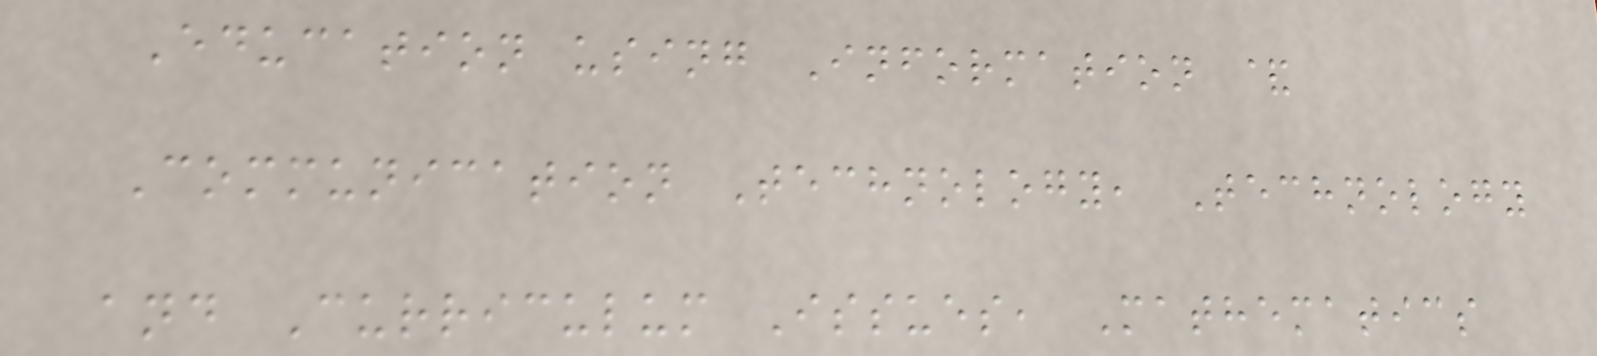Education using Information &
Communication Technology, Technology
and Curriculum Issues, Mathematics
